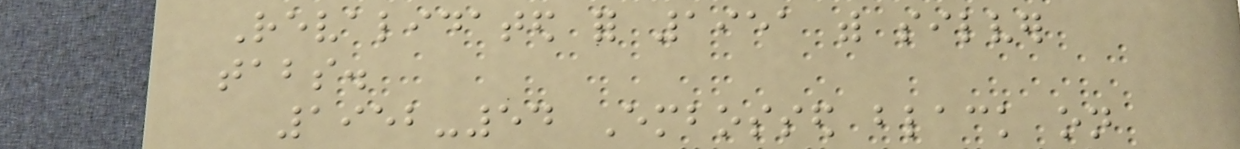Revalidated for 1951 with silver
tabs.
1952-54 Embossed black on
